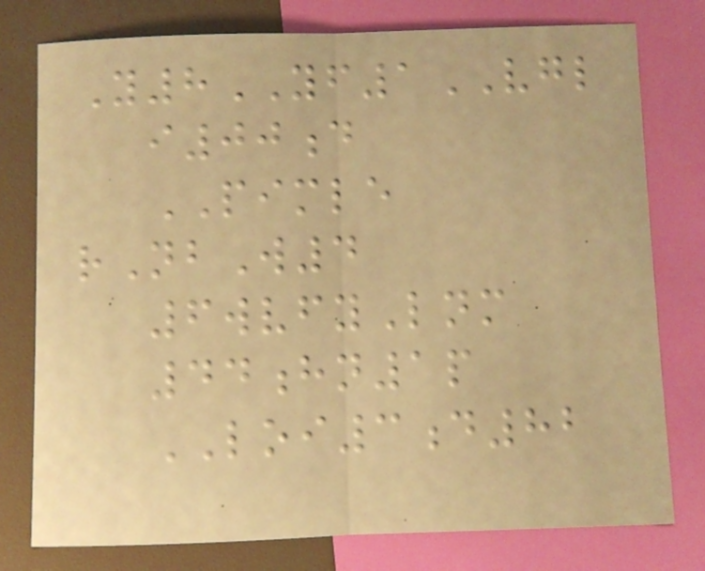Y8YF1VGL
i00d
PIMLE
rNbW4
6wvfyLnm
44hn1p
LOI3d82
